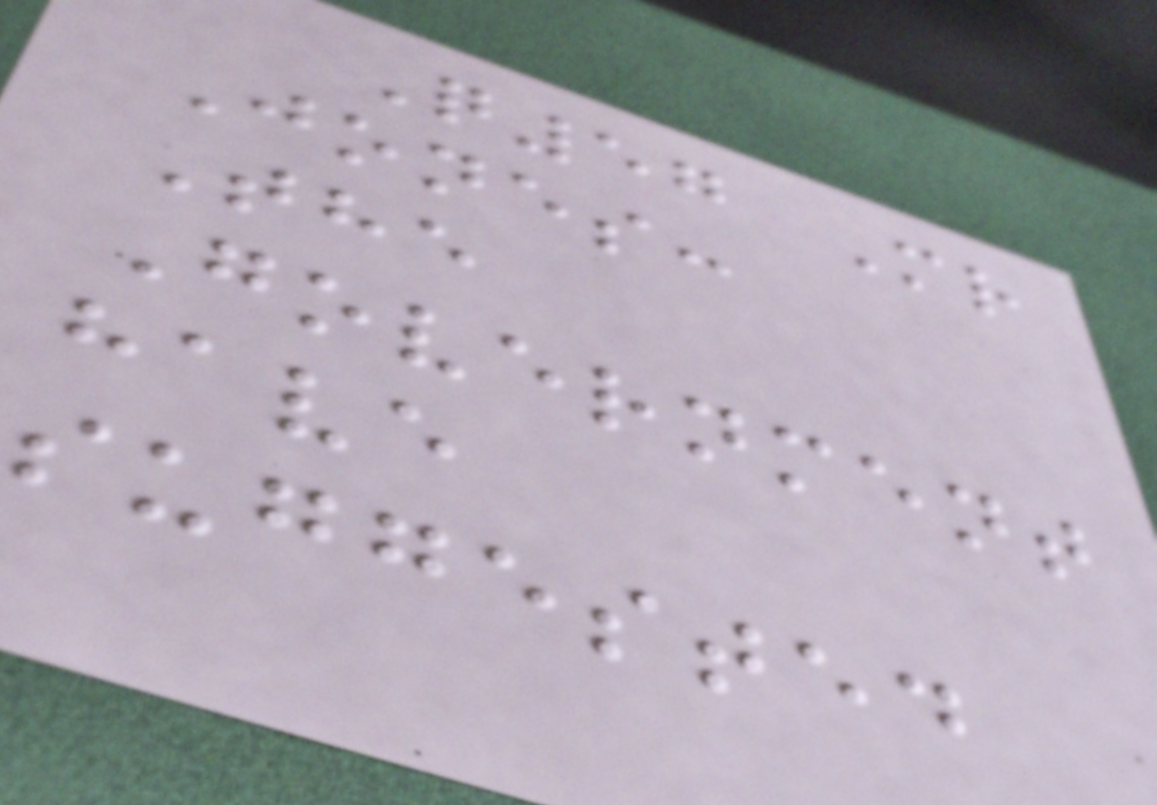Q57 Mr
Jones:
The
Government
have
suggested
